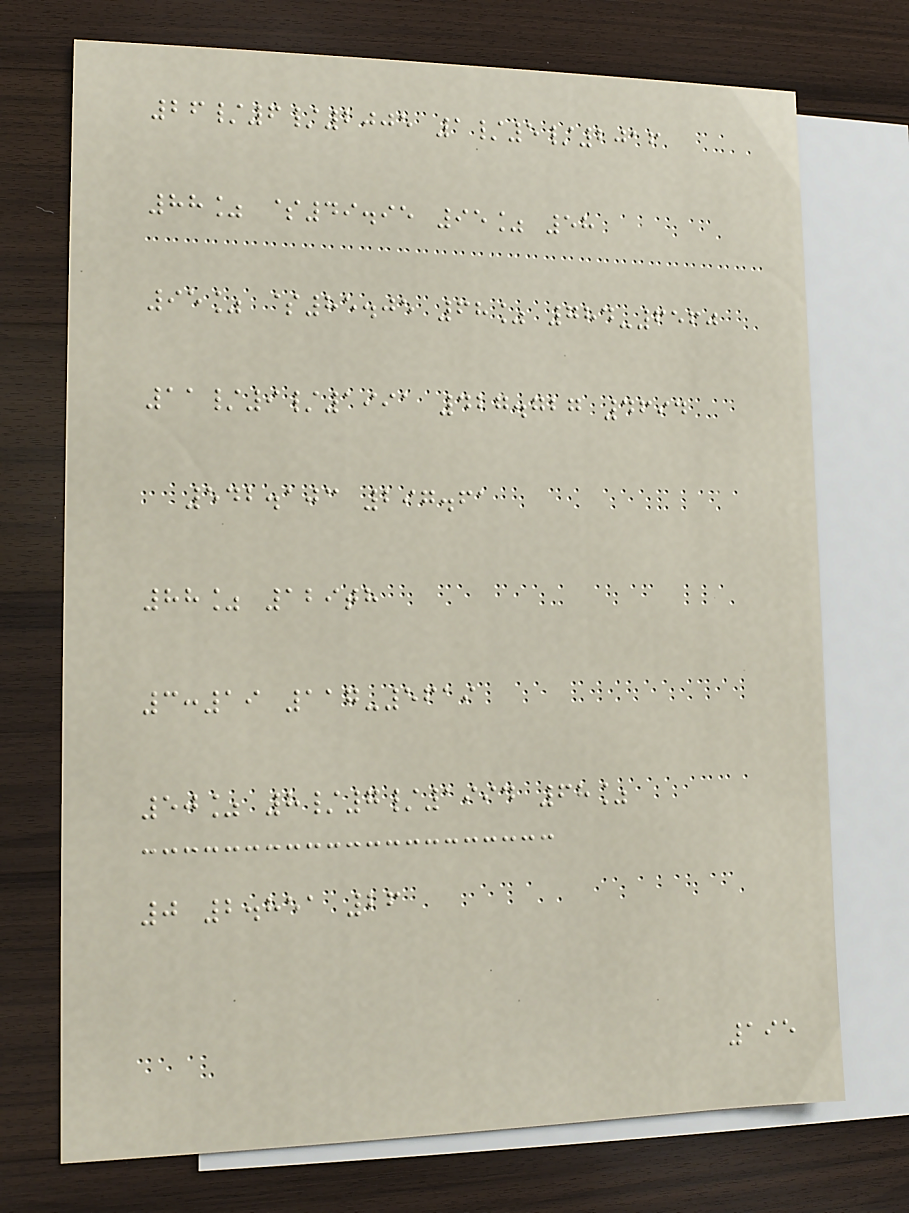26/6/2005 1/5/2016
88% $49.95 95% 58
95% $85.05 68% 784-6560
11/9/1991 427.727 4694
542.103 297.61
88% 129th
3:19 117-5619
50% 8/7/1994 68%
0 2.851 26
195
